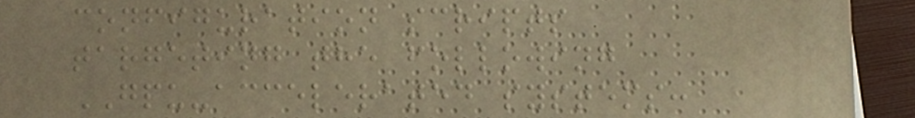configuration scripts
targeting the following
GPU-accelerated systems:
